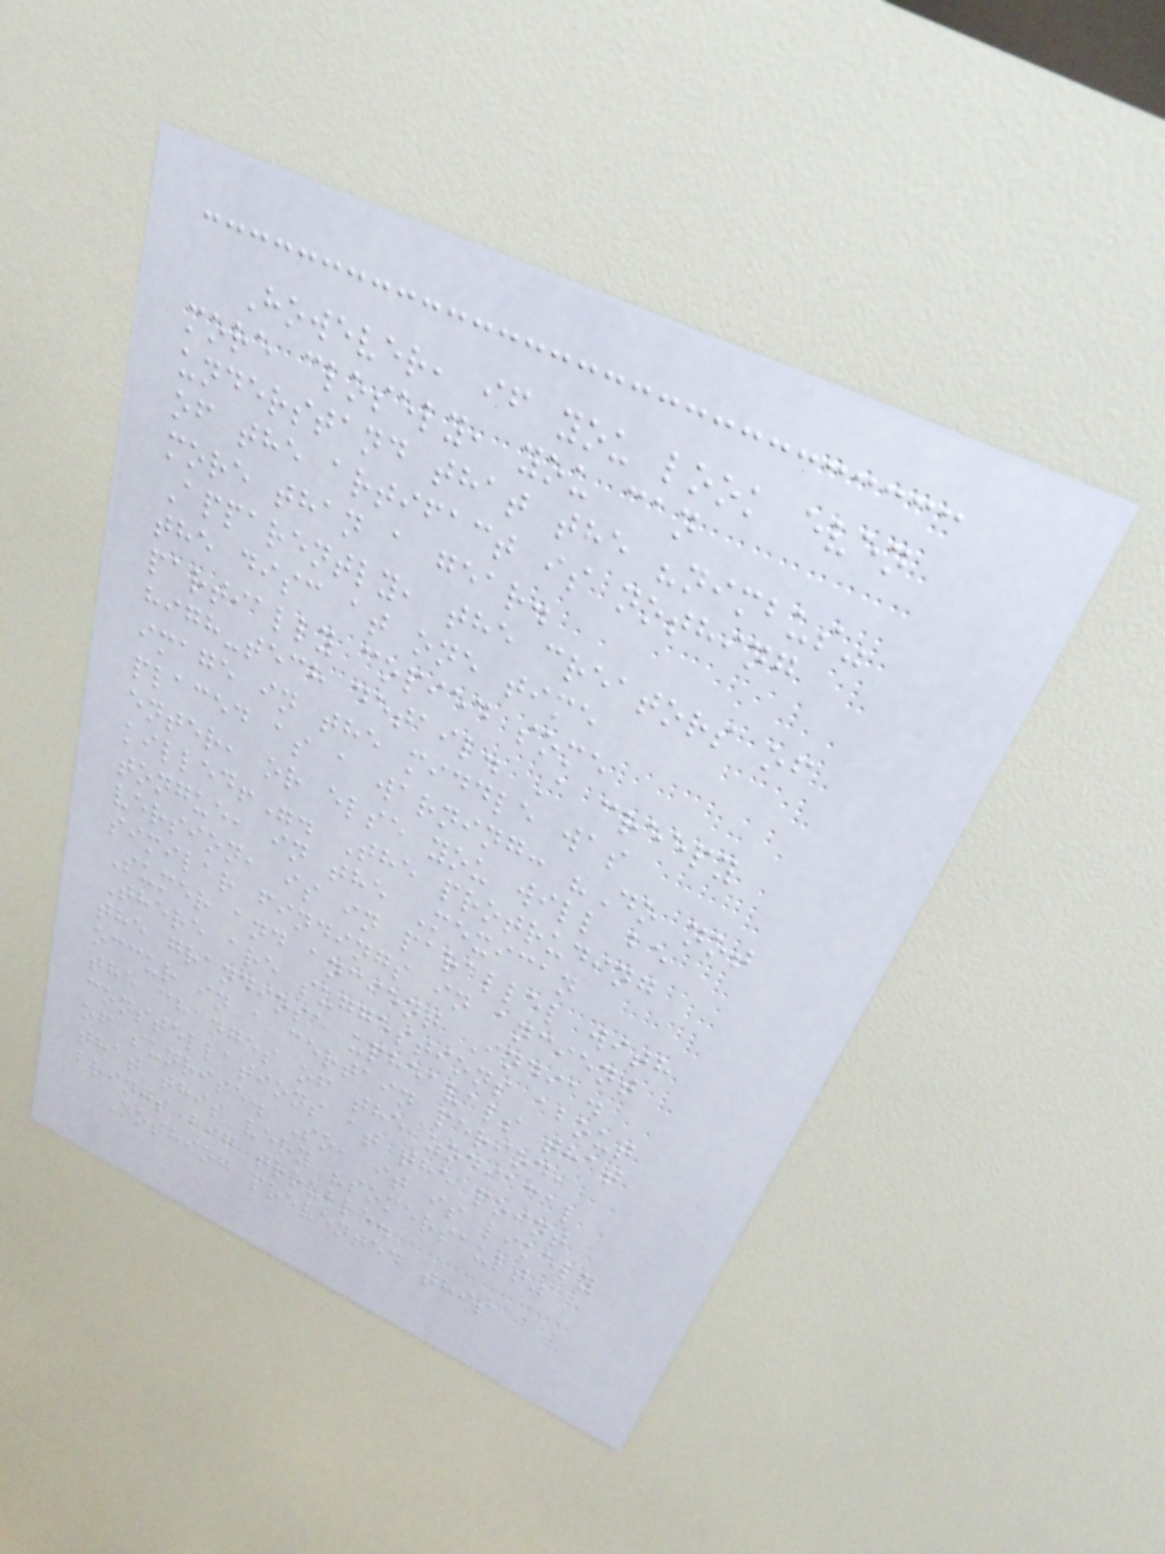However, if you look even
more closely, you can
understand that the "nimbus"
of the artifact is nothing
more than a gear.
Apparently, the creators of
the disc at one time
partially copied some
high-tech detail. A creepy
image in the middle was
placed as a warning: "Do not
enter, or else you will be
killed!". The protruding
tongue, in the Mexican
version, is in parallel with
similar findings in ancient
Sumer and ancient India.
There are suggestions about
the grandiose upheavals that
occur in a certain period,
the changes of the zodiacal
constellations at the point
of sunrise. So, it is likely
that this very "somersault"
brings big trouble.
Nothing prevented this
